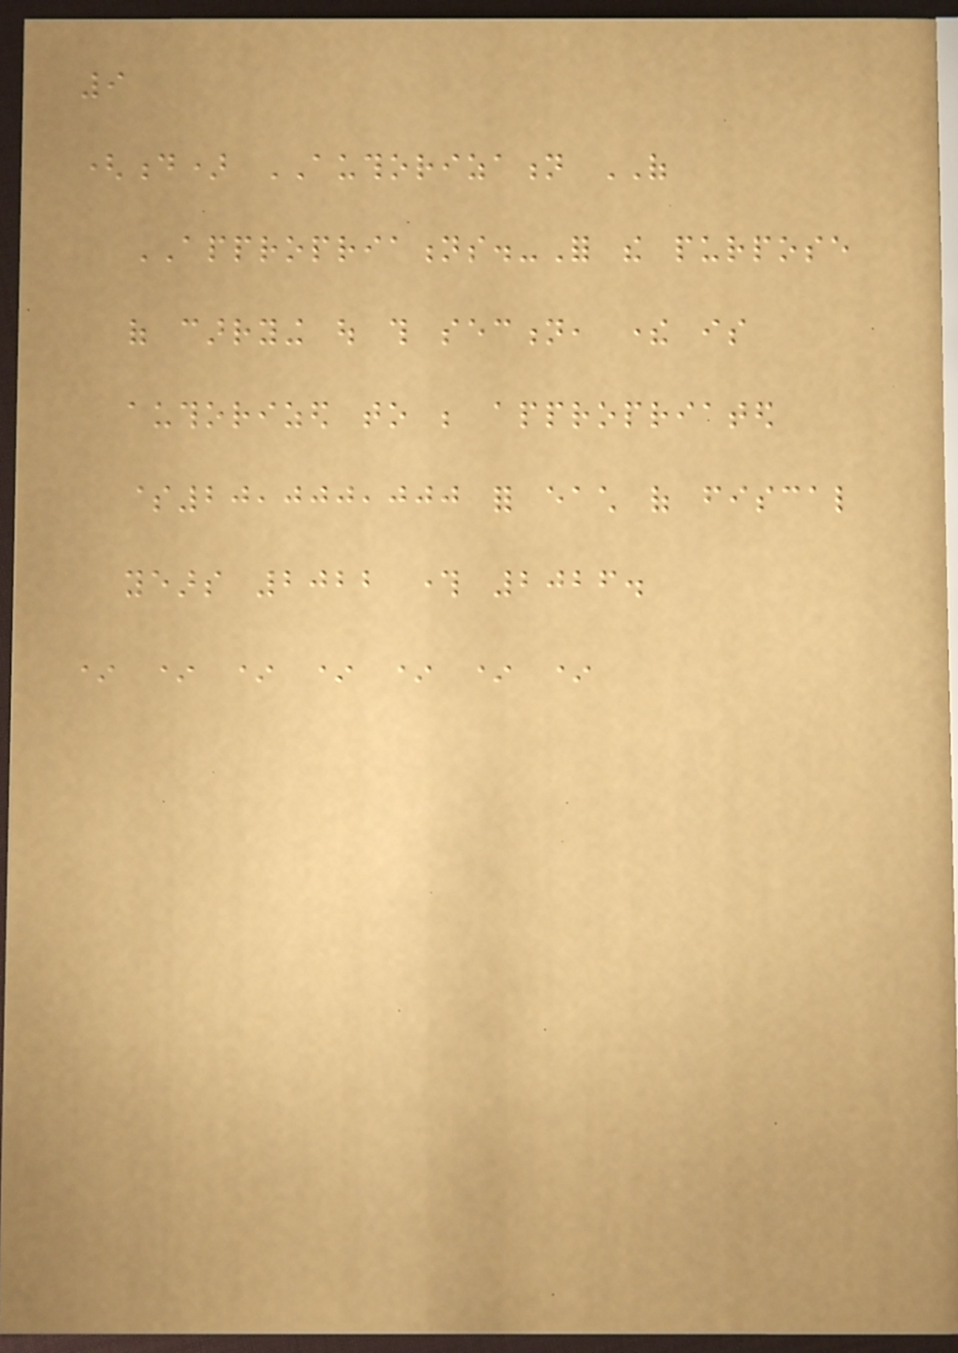9
(d) AUTHORIZATION OF
APPROPRIATIONS.-For the purpose
of carrying out this section, there is
authorized to be appropriated
$20,000,000 for each of fiscal
years 2022 through 2026.
* * * * * * *
